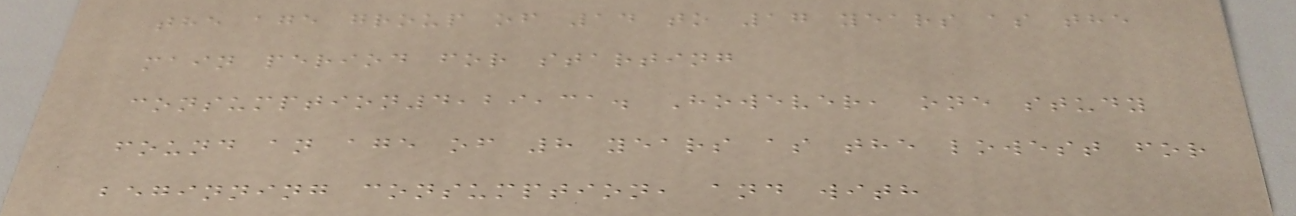the age group of 14 to 17 years as the
main period for starting
consumption4,29,31. However, one study
found an age of 8 years as the lowest for
beginning consumption, and with
